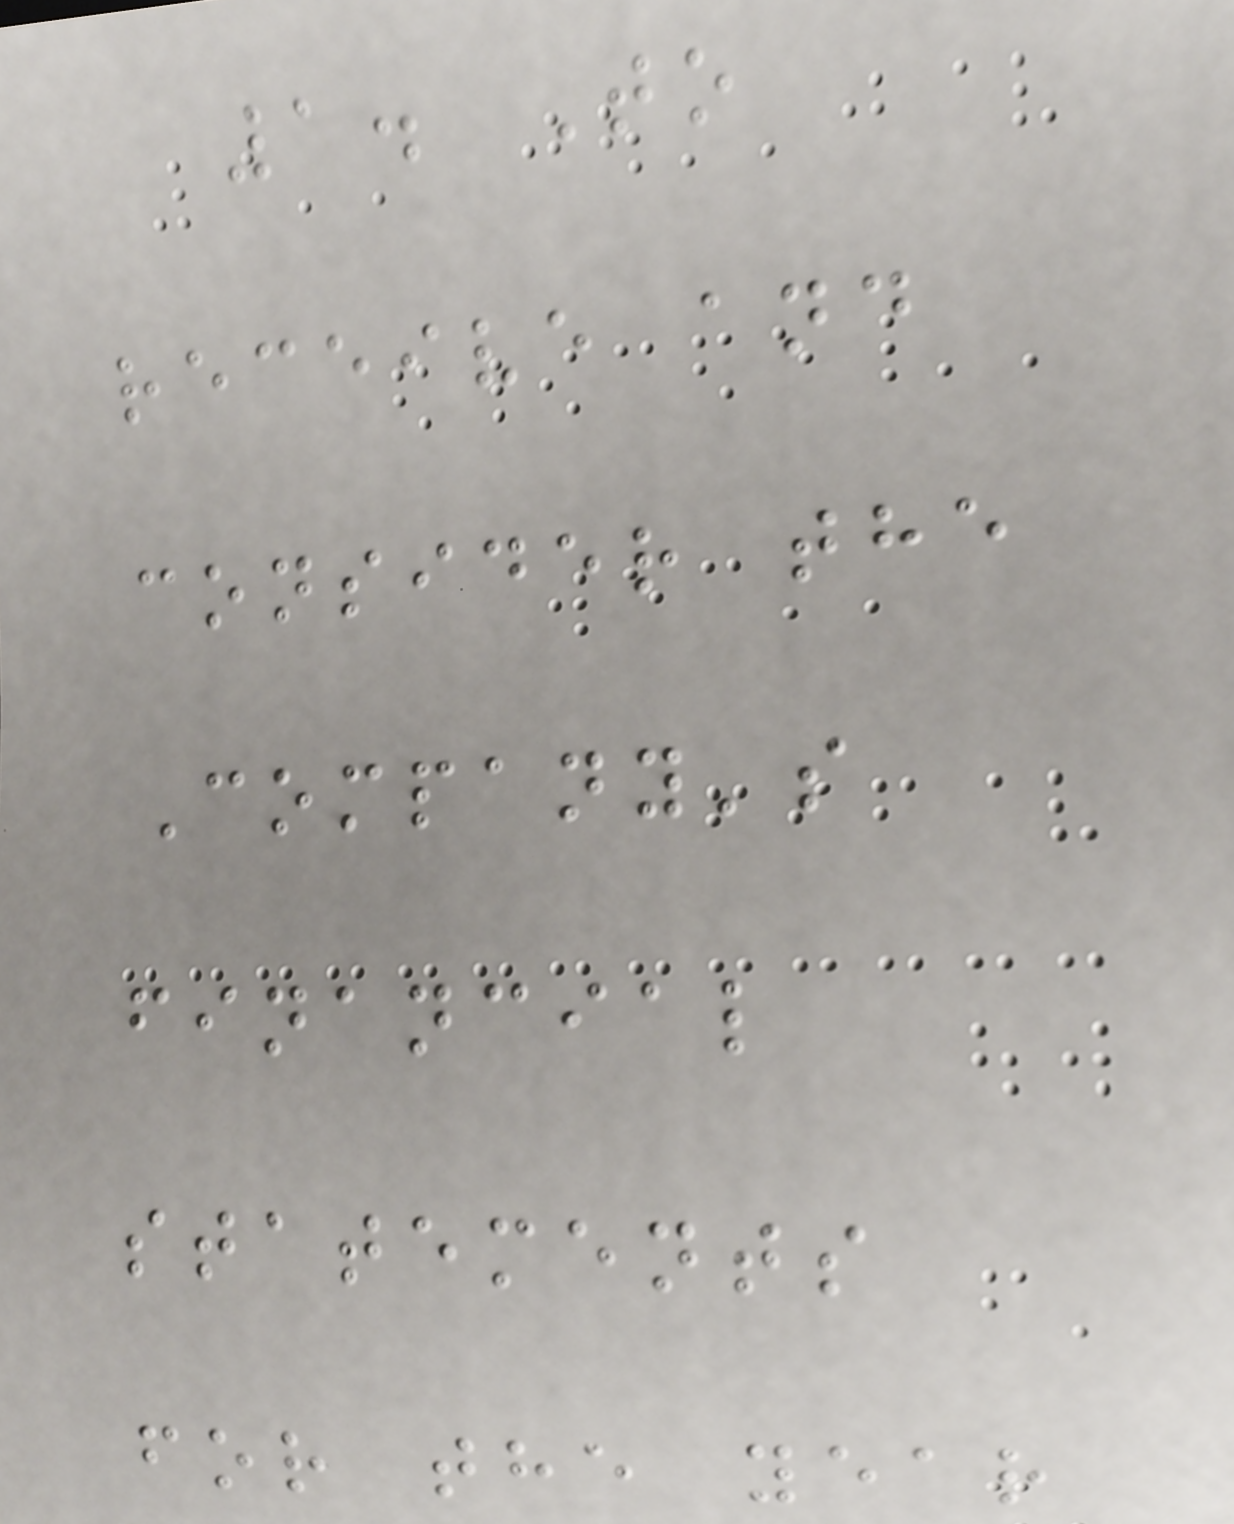1. To
receive and
consider the
Company's
financial
statements
for the year
